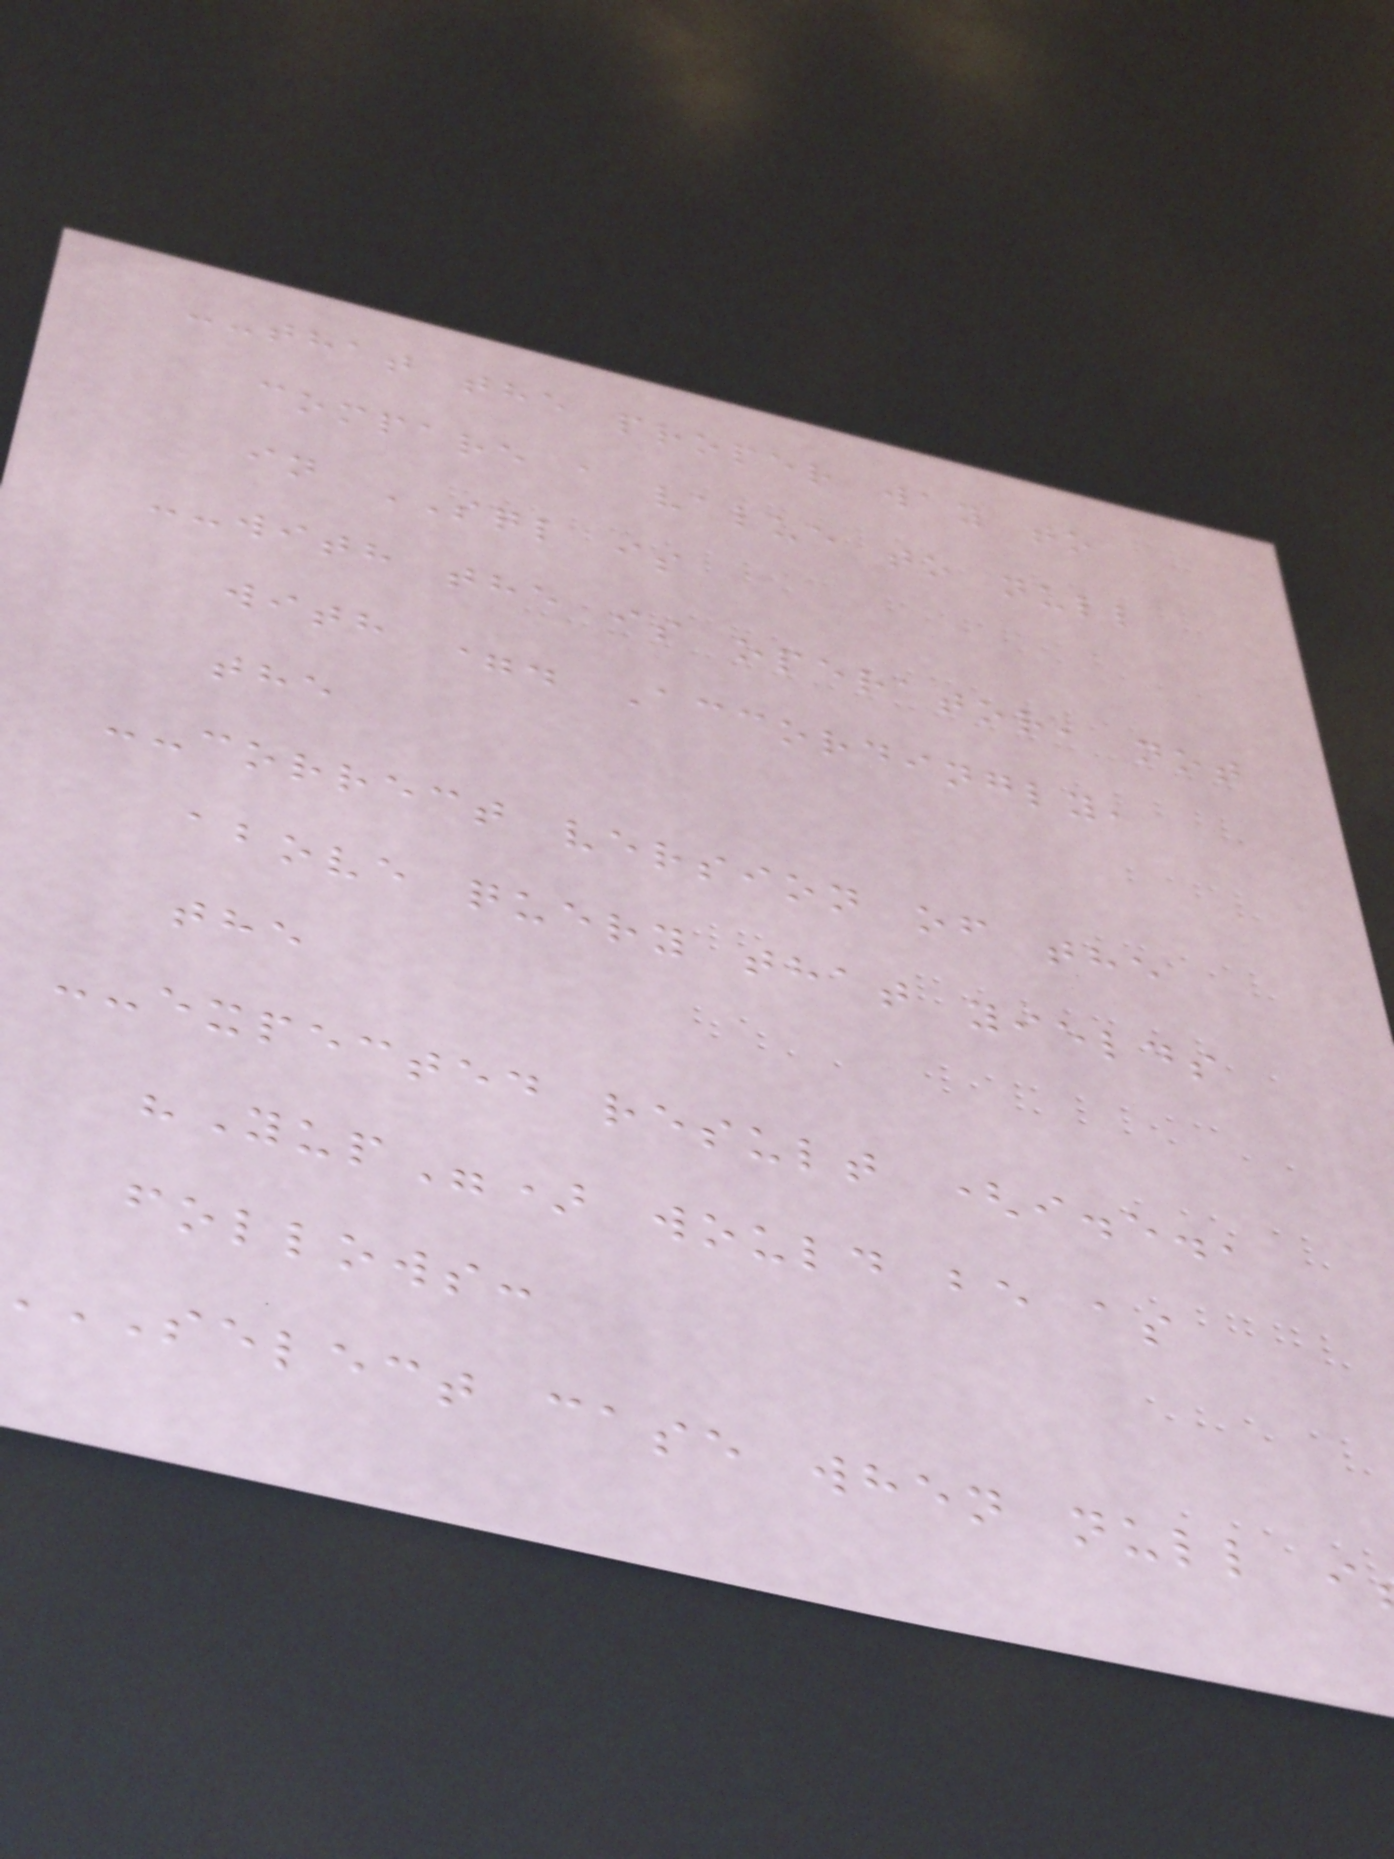--that the proper way to
compare a value to null
in SQL is
--with the is operator, not
with =. Accordingly,
the
--correct version of the
above query that yields
the
--expected result (i.e.,
"Yup") would be as
follows:
SELECT case when null
